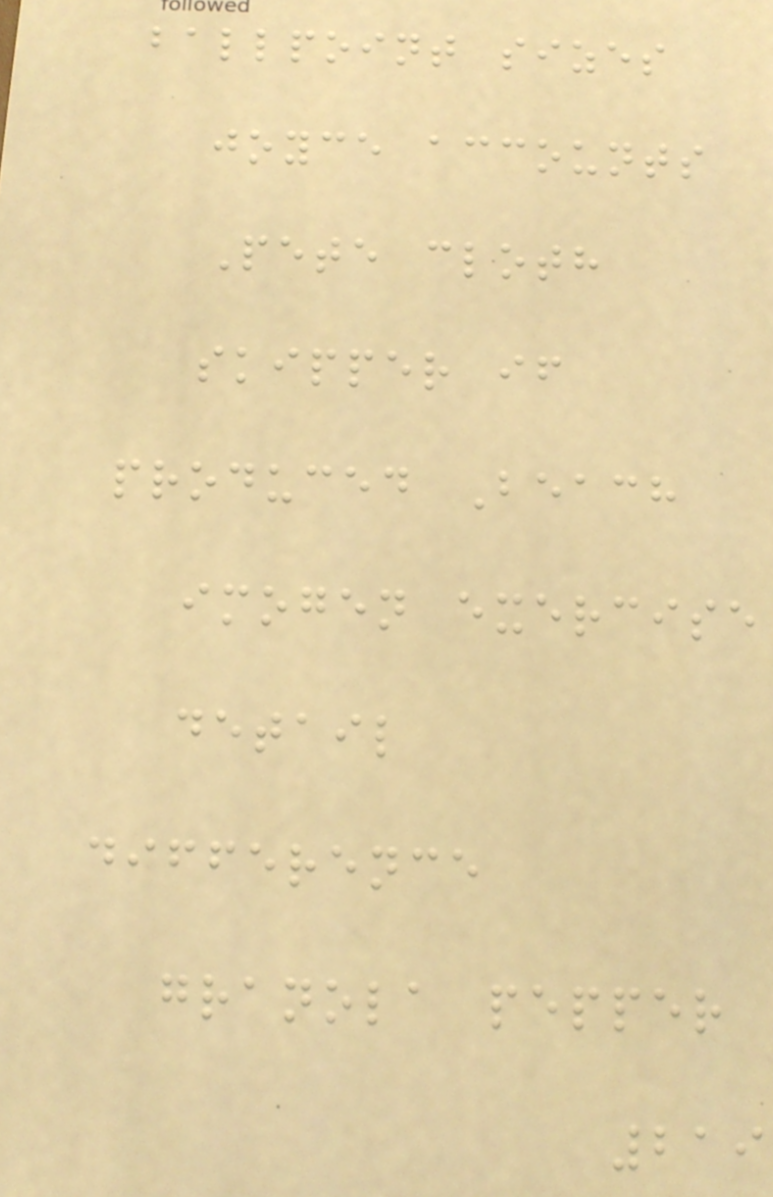ballpoint sizes
joyce accounts
Pete cloth
skipper if
produced Beach
imogen exercise
detail
difference
granola pepper
219
